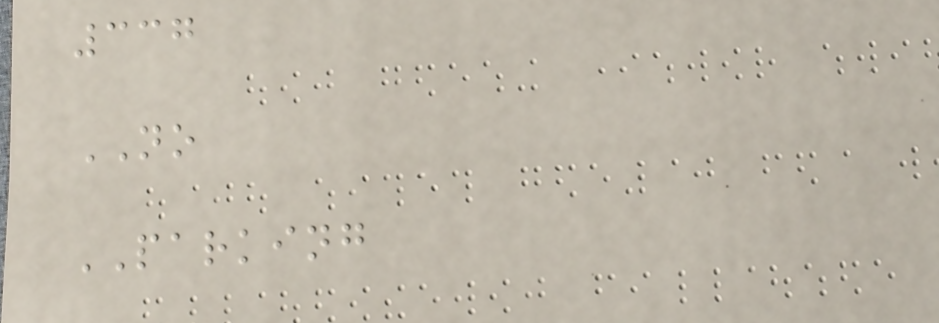337
NO
PARKING
